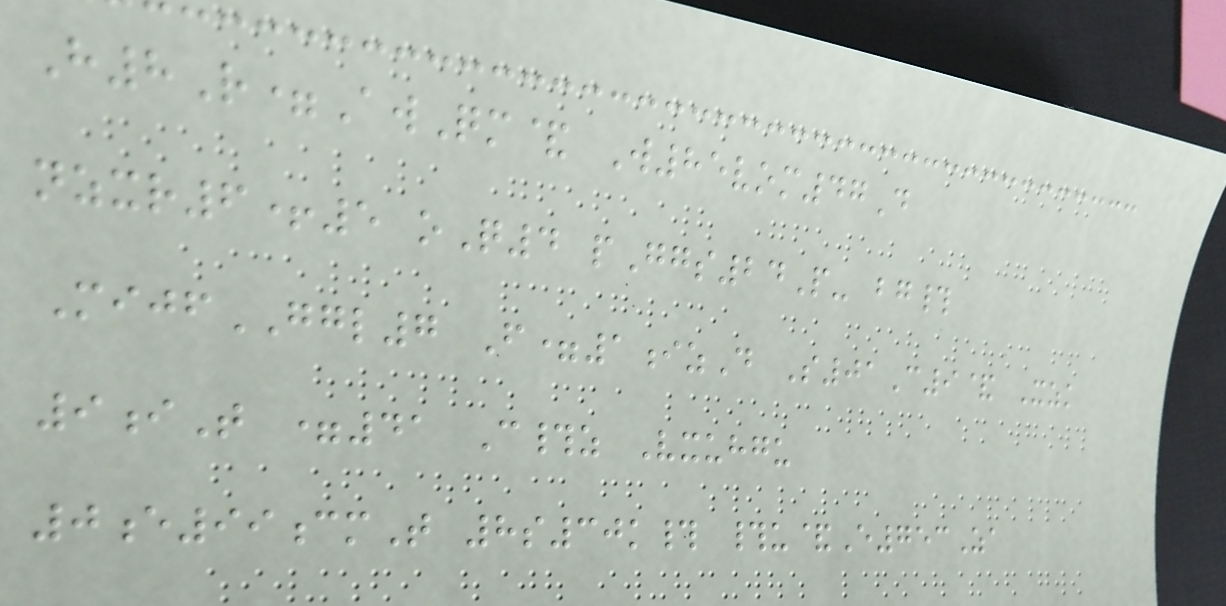H8R=AwQm& W85vom47D
nzxr6+5 oQ4 pGgs24P- bg#
MijfGGL7 F=1izD S01C9& Xzk
9iT =41 C#z Vxuhgu
0e99cmT 8s30k# #u&E753Za
